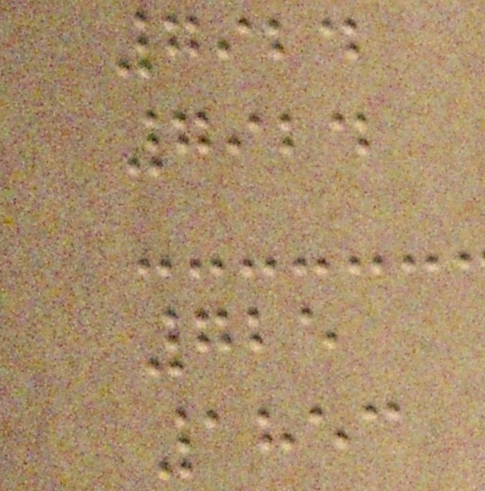7924
7924
725
1853
